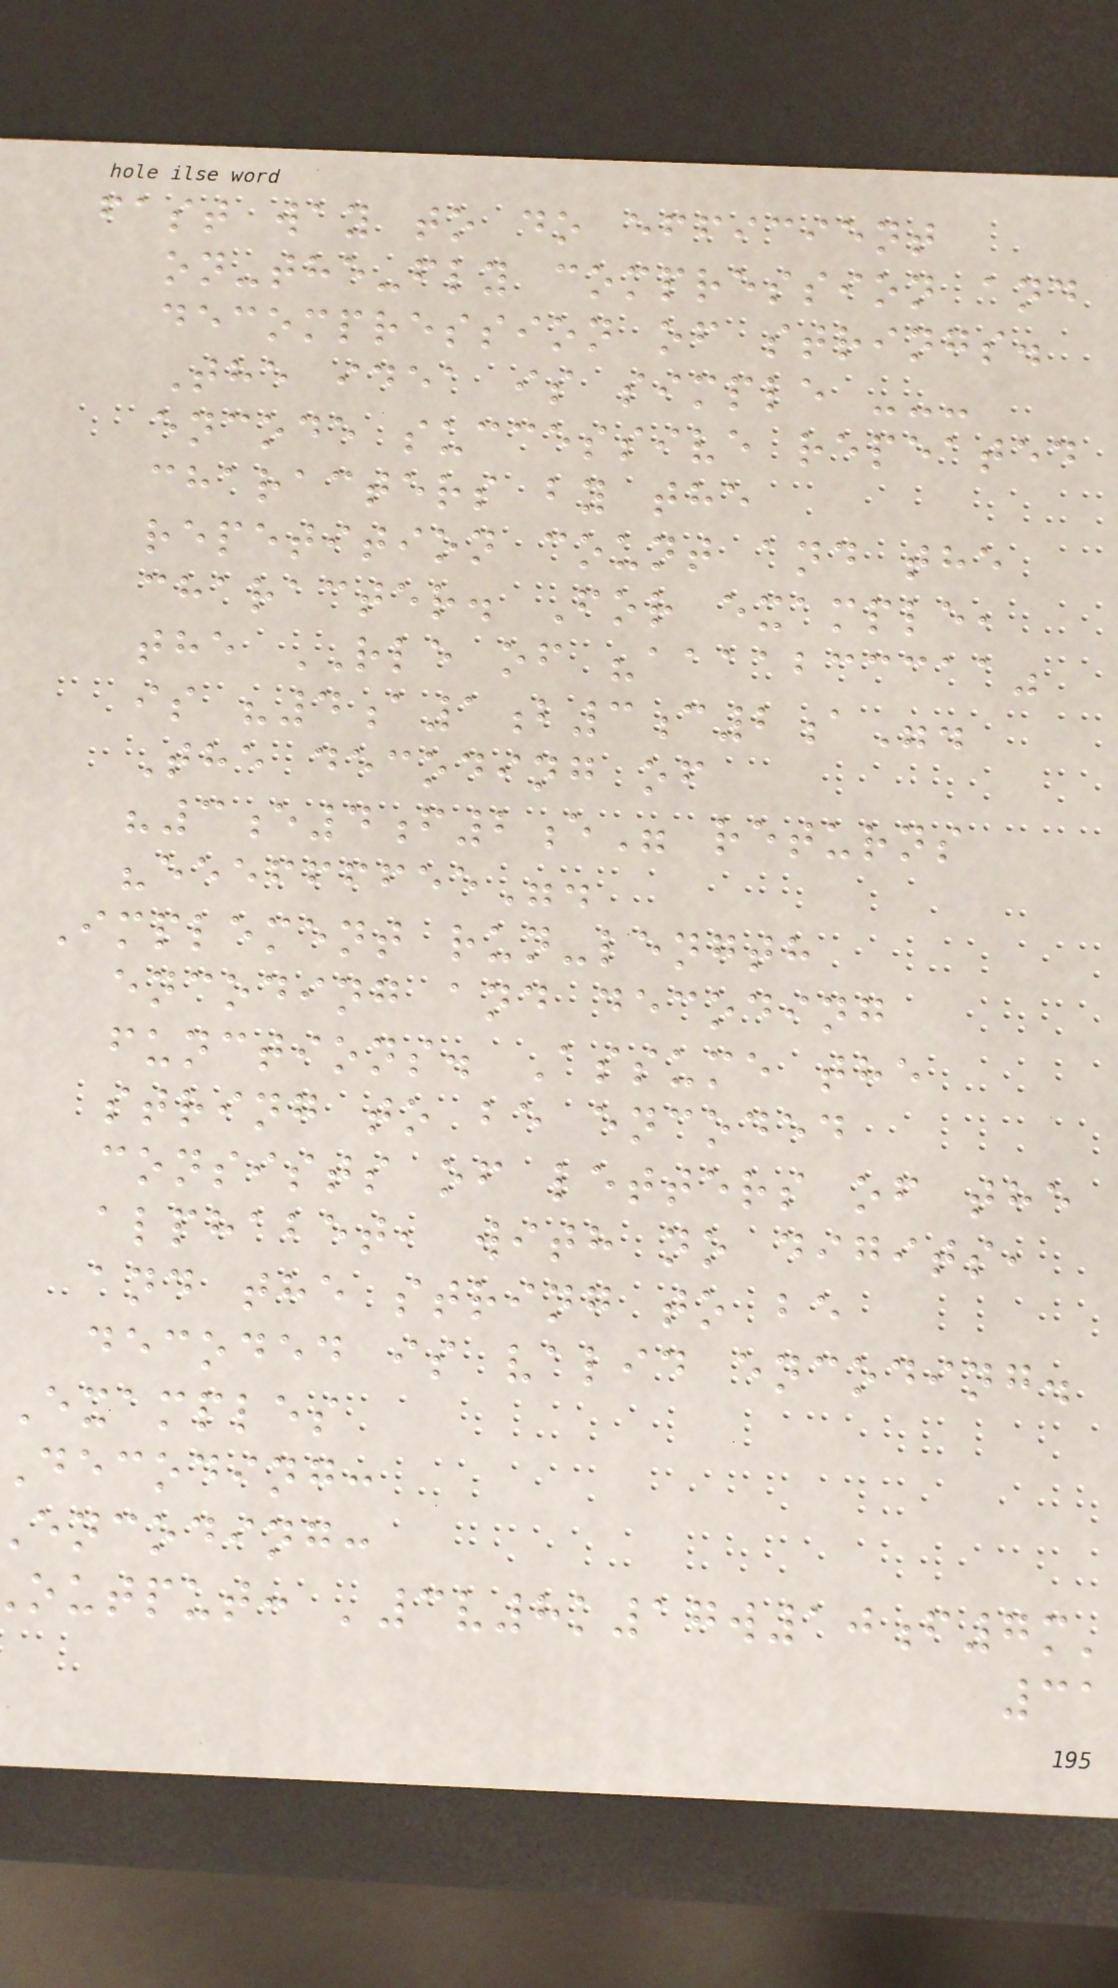fast way to do efficient
on-the-fly compression and
decompression of strings.
The idea is simple ---
encode successive repeated
characters by the
repetition count and the
character. For example,
the RLE of "aaaabcccaa"
is "4a1b3c2a".
The decoding of
"3e4f2e" returns
"eeeffffee".
Implement run-length
encoding and decoding
functions. Assume the
string to be encoded
consists of letters of the
alphabet, with no digits,
and the string to be
decoded is valid encoding.
Examples
decoding:
encoding:
output: '3v8k17w10f7m'
31
